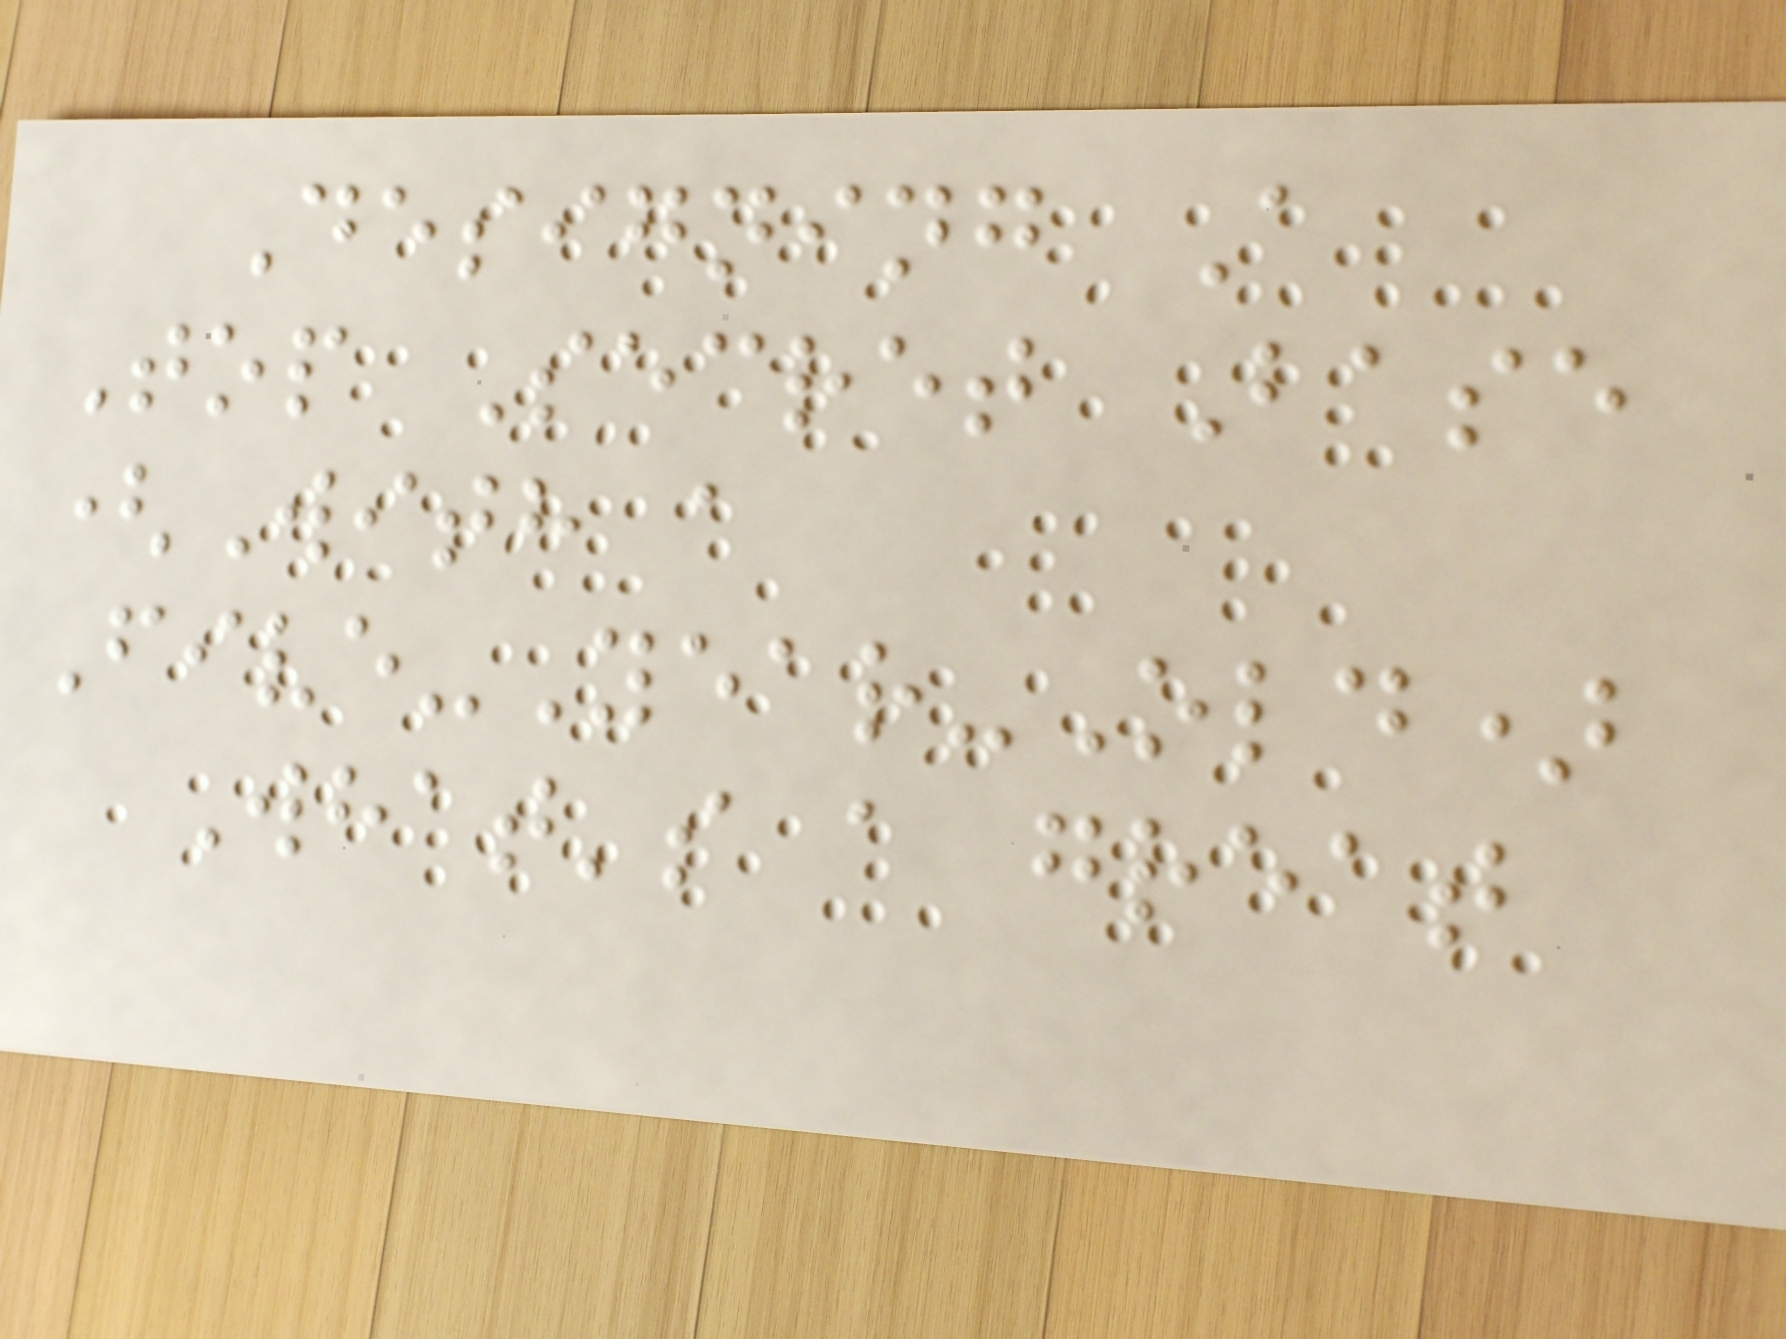Designing A
Top Secret Base
(With a
Five-Year-Old)
What's a great
